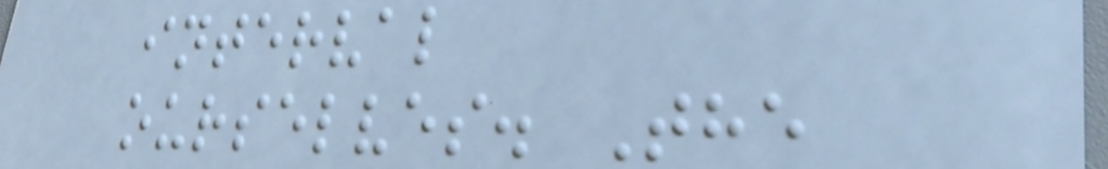interval
ourselves. The
